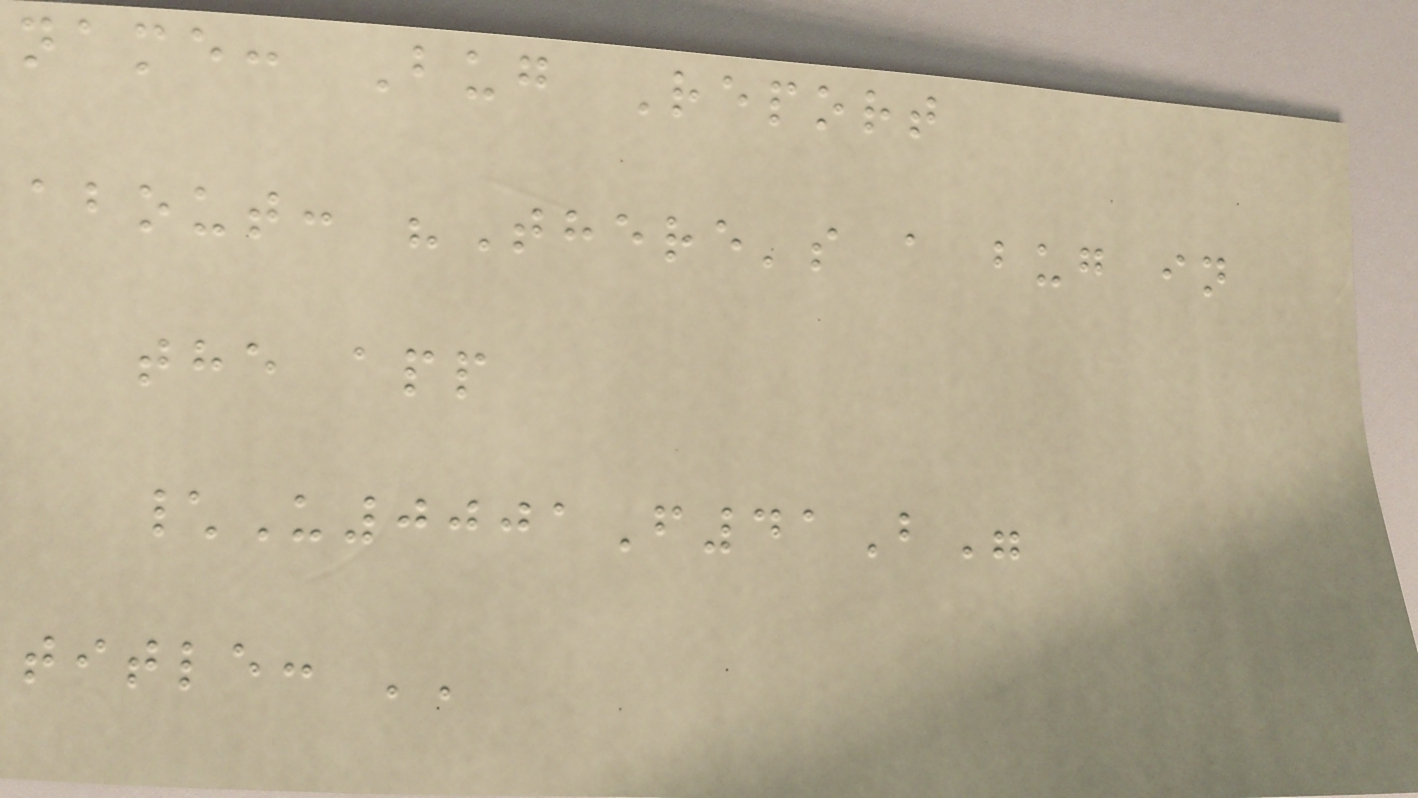name: Bug Report
about: "There's a bug in
the app
\U0001F41B"
title: ''
